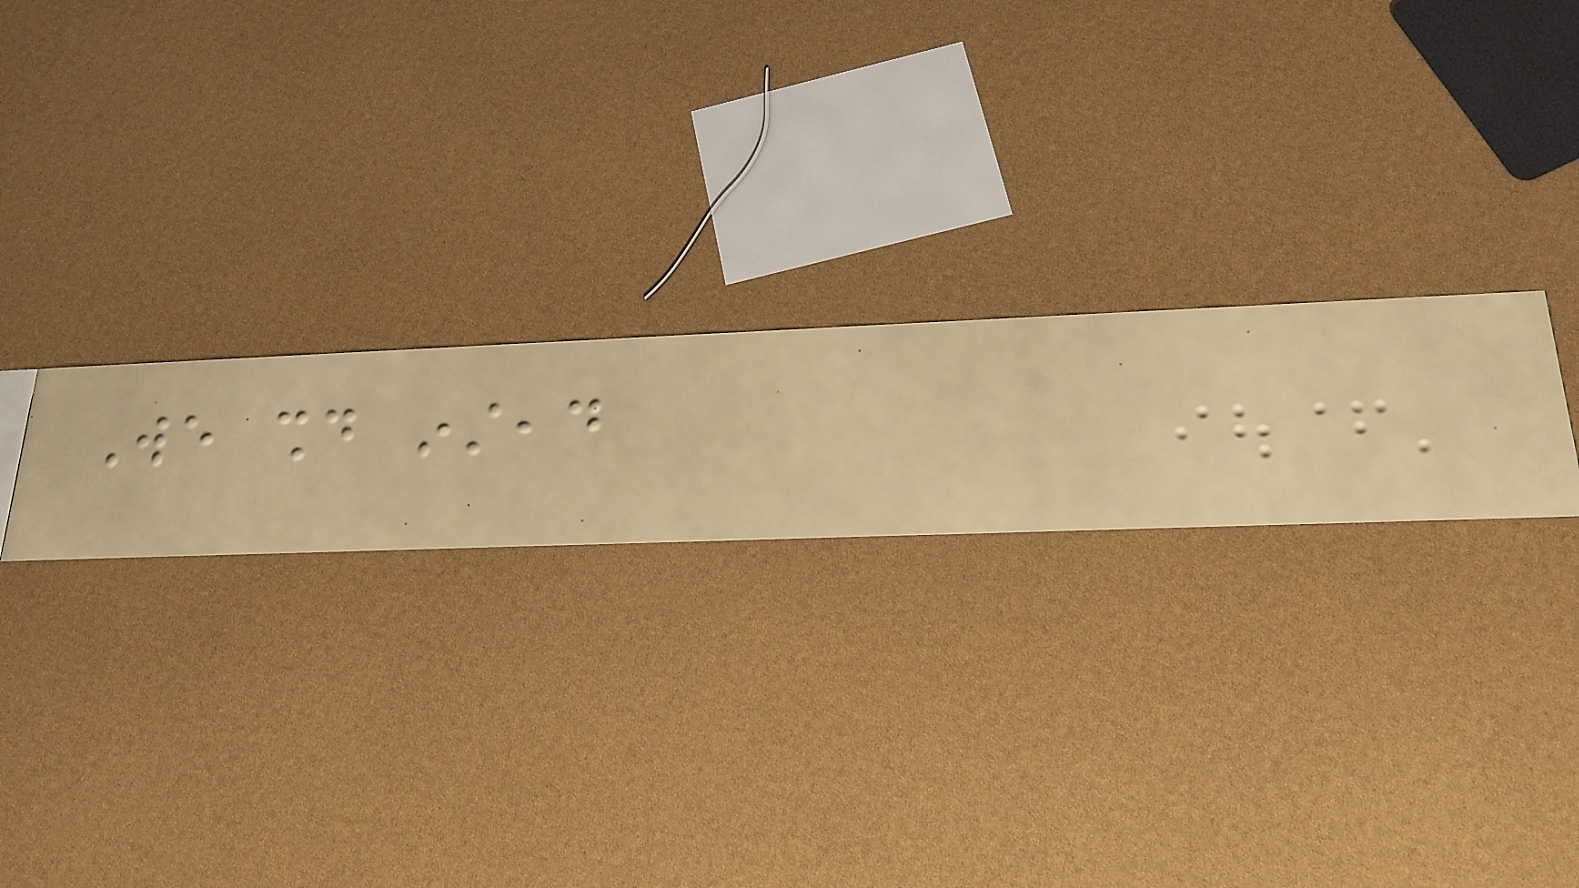We should instead
